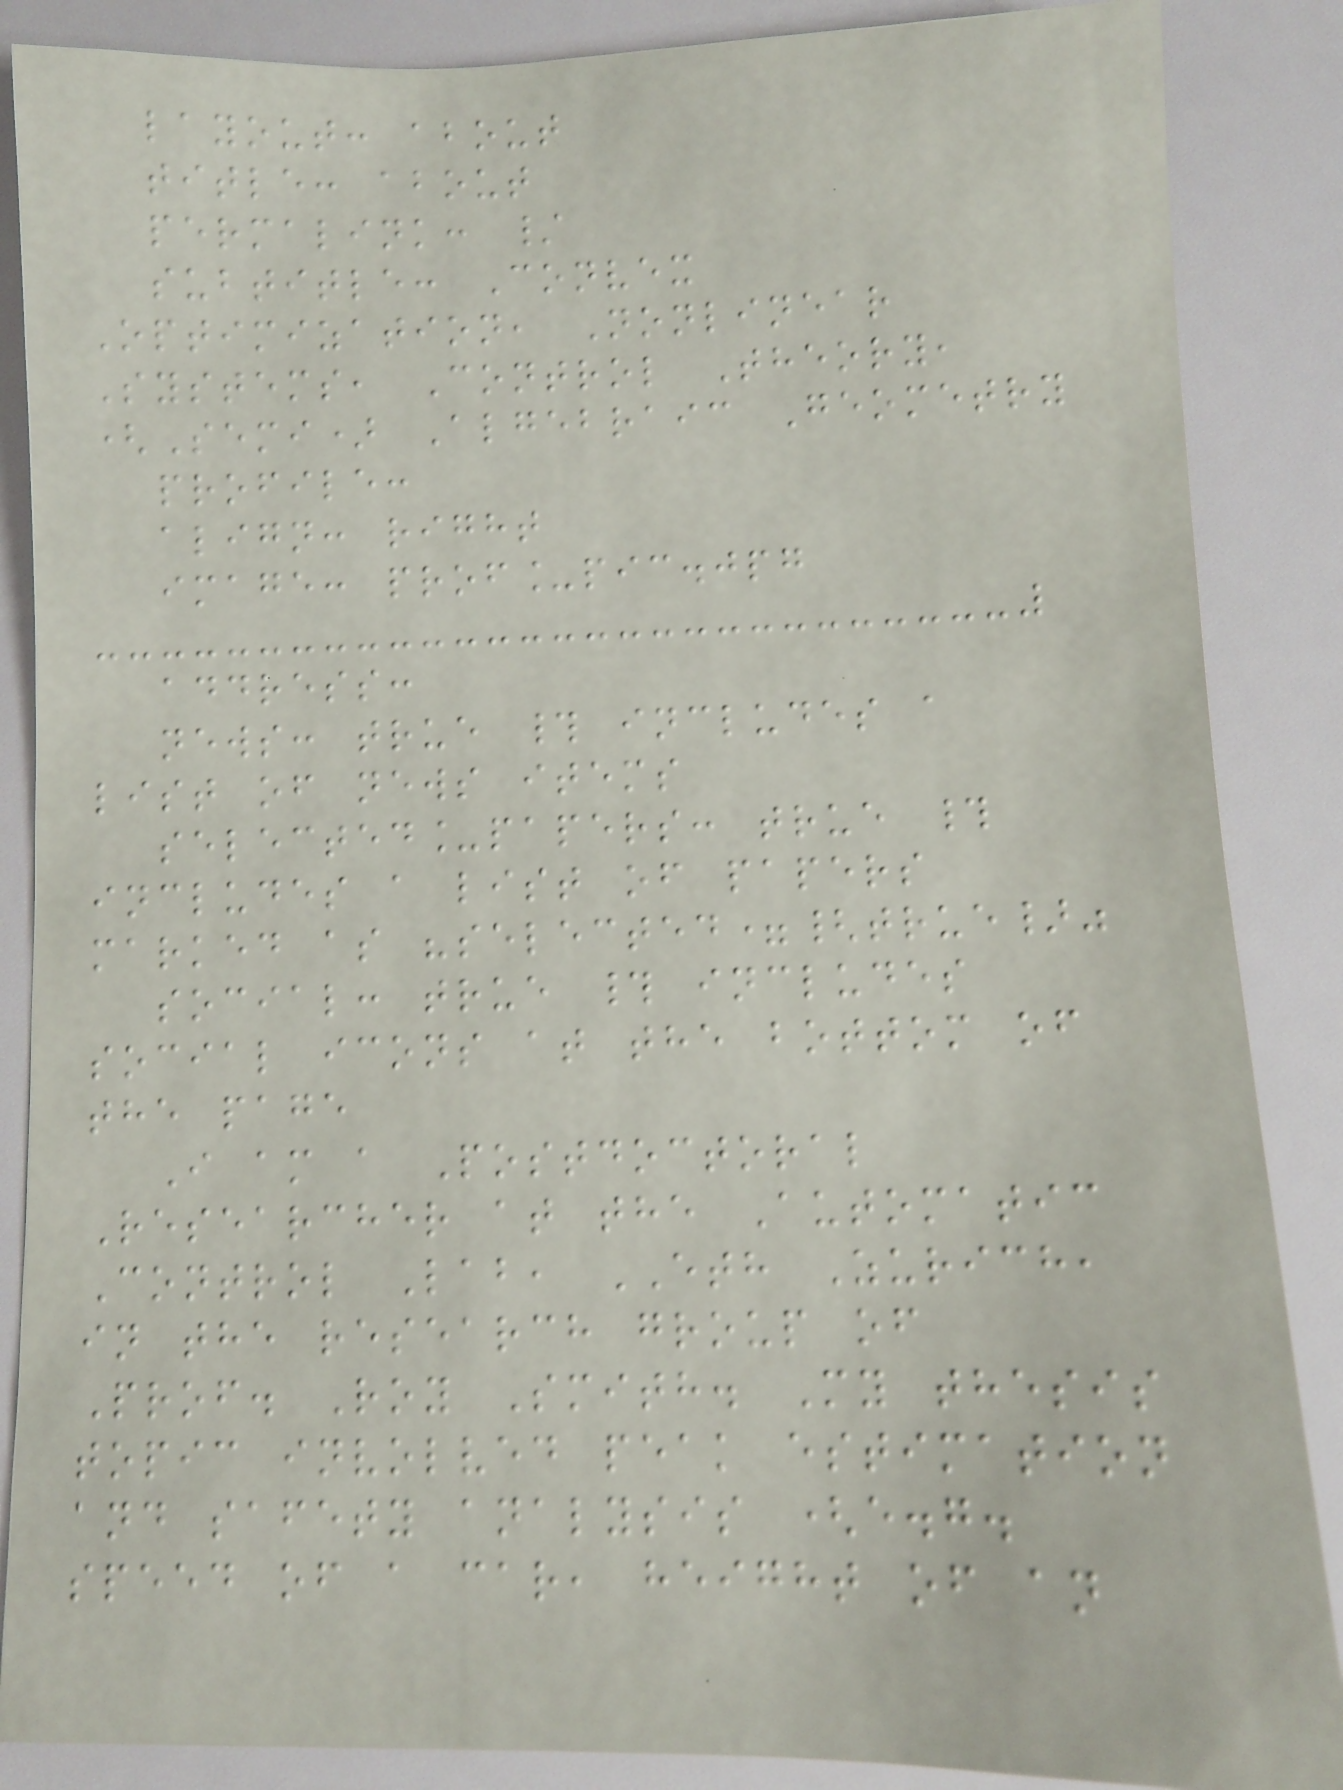layout: about
title: about
permalink: /
subtitle: Convex
Optimization, Nonlinear
Systems, Control Theory,
(Semi) Algebraic Geometry
profile:
align: right
image: prof_pic.jpg
address:
news: true # includes a
list of news items
selected_papers: true #
includes a list of papers
marked as "selected={true}"
social: true # includes
social icons at the bottom of
the page
I am a Postdoctoral
Researcher at the Automatic
Control Lab, ETH Zurich,
in the research group of
Prof. Roy Smith. My thesis
topic involved peak estimation
and safety analysis (e.g.
speed of a car, height of an
